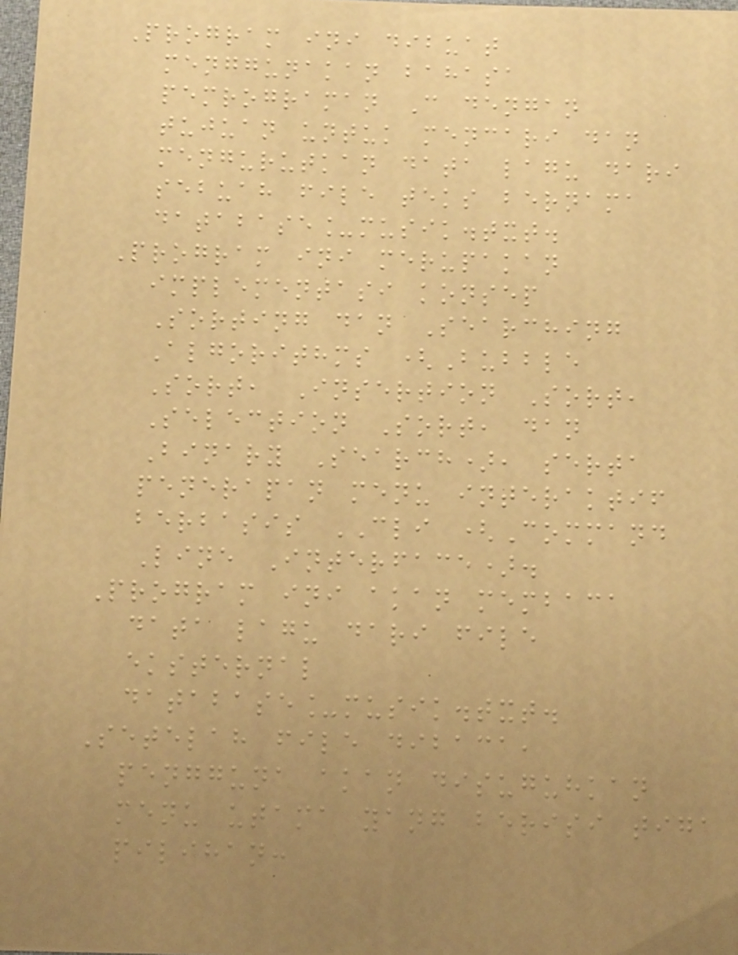Program ini dibuat
menggunakan bahasa
pemrograman C dengan
tujuan untuk mencari dan
mengurutkan data lagu dari
sebuah file teks bernama
database_musik.txt.
Program ini merupakan
implementasi konsep
Sorting dan Searching
Algorithms (Bubble
Sort, Insertion Sort,
Selection Sort, dan
Binary Search), serta
penerapan menu interaktif
berbasis CLI (Command
Line Interface).
Program ini akan membaca
data lagu dari file
eksternal
database_musik.txt.
Setelah file dibaca,
pengguna akan disuguhkan
menu utama yang berisi tiga
pilihan:
